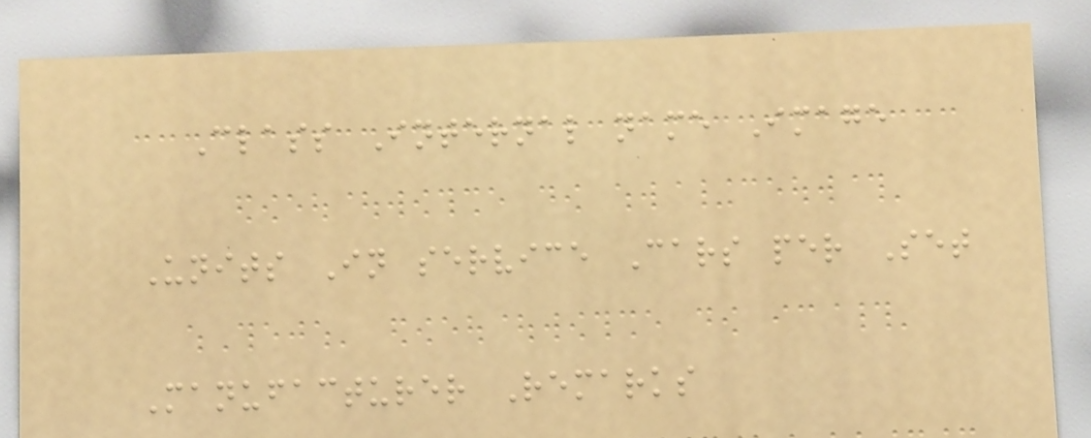Class Internal name Image
Units In service Cars per Set
Manufacturer Remarks
